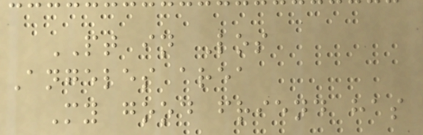PT in Los
Angeles area
My good friend has
